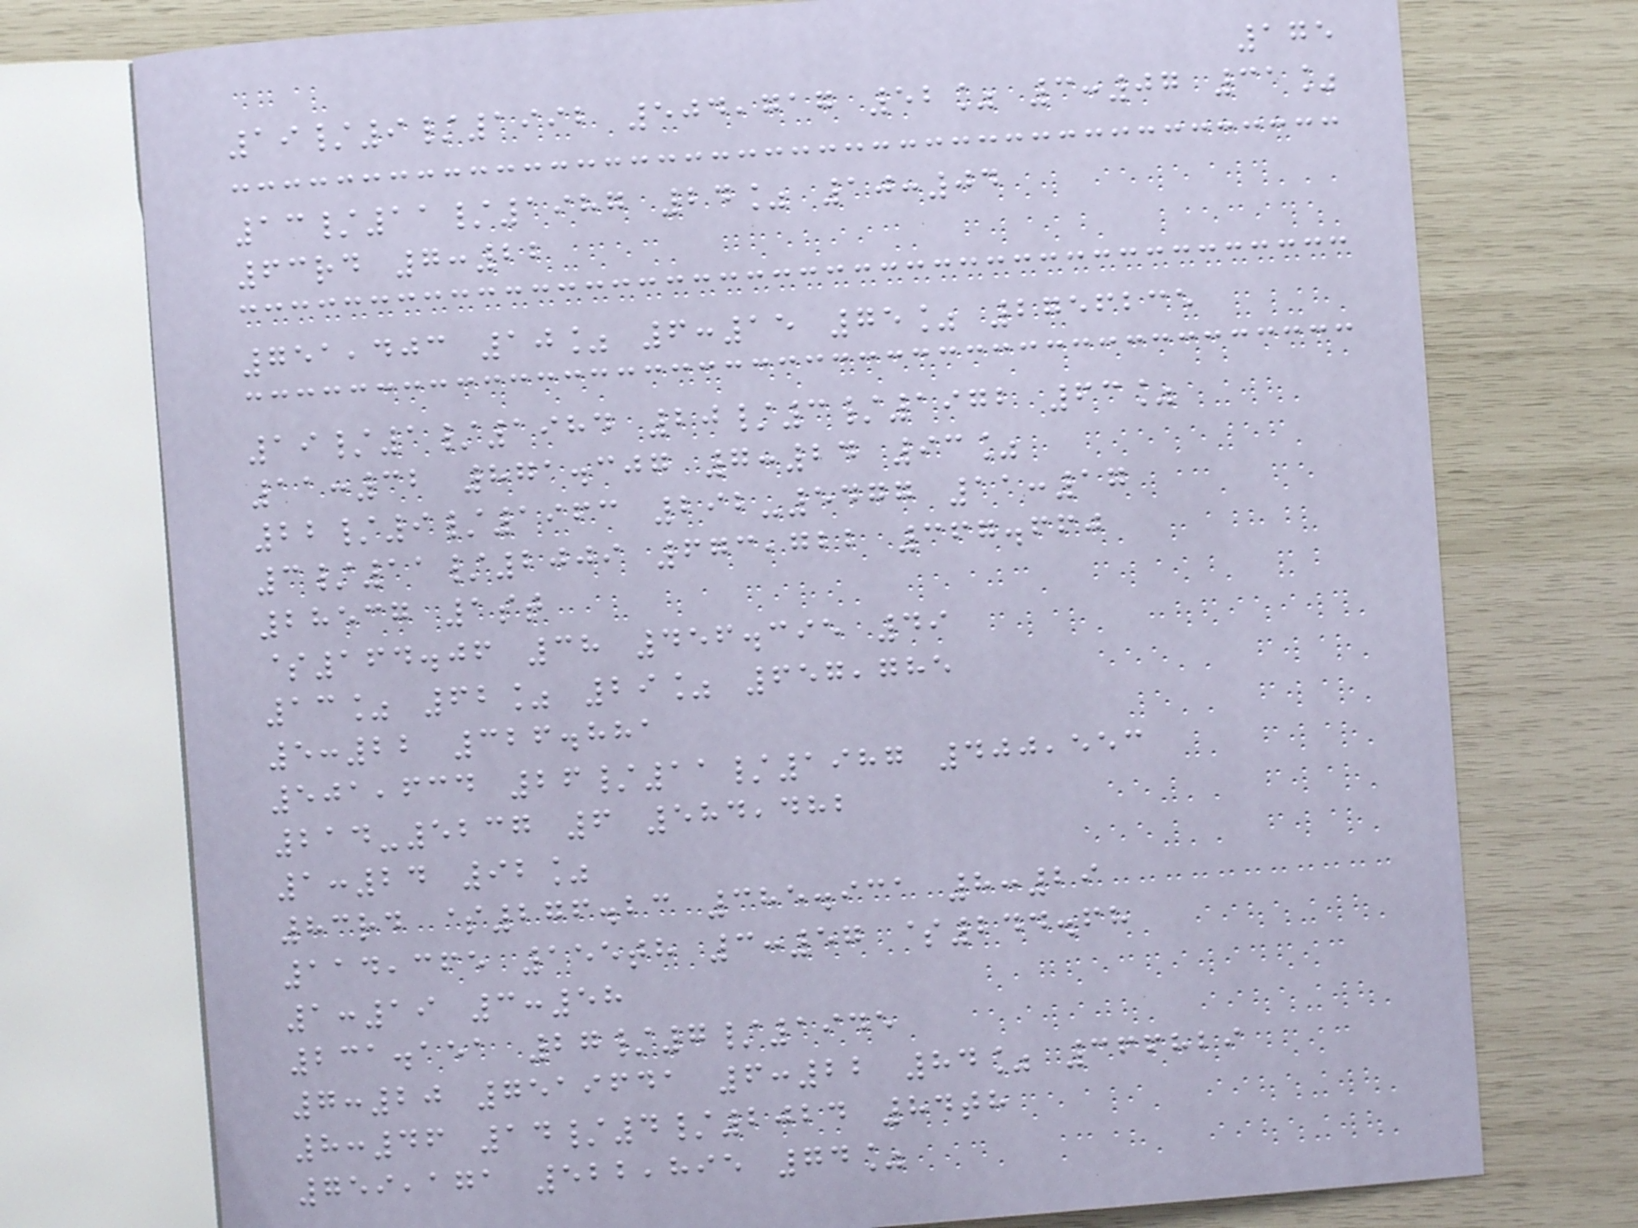175
19/9/1992 504,717 52% 3:07 31%
13/11/1987 24% 10:04
63rd 7:22
751,403 10% 6:15 75% 2756235
19/1/1984 20/3/1972 63%
11:32 871.307 7:24 93%
22/9/1963 292-5477 11:17
3/11/2009 673,722 367.660
28537 1st
$164.06 38 456.395 49
13% 62% 29% 657,785
5:22 326.881
501,634 26/11/1987 400,553
214-5237 6 584,482
1:24 92%
83rd $276.23 385.931 8:29
114,365 155th 3:57 $244.68
1:19 3:58
231.151 27/7/1945
7:20 7519641 6:22 84% 366829
8:46 14/4/2024 84th
759,171 522,895 74%
